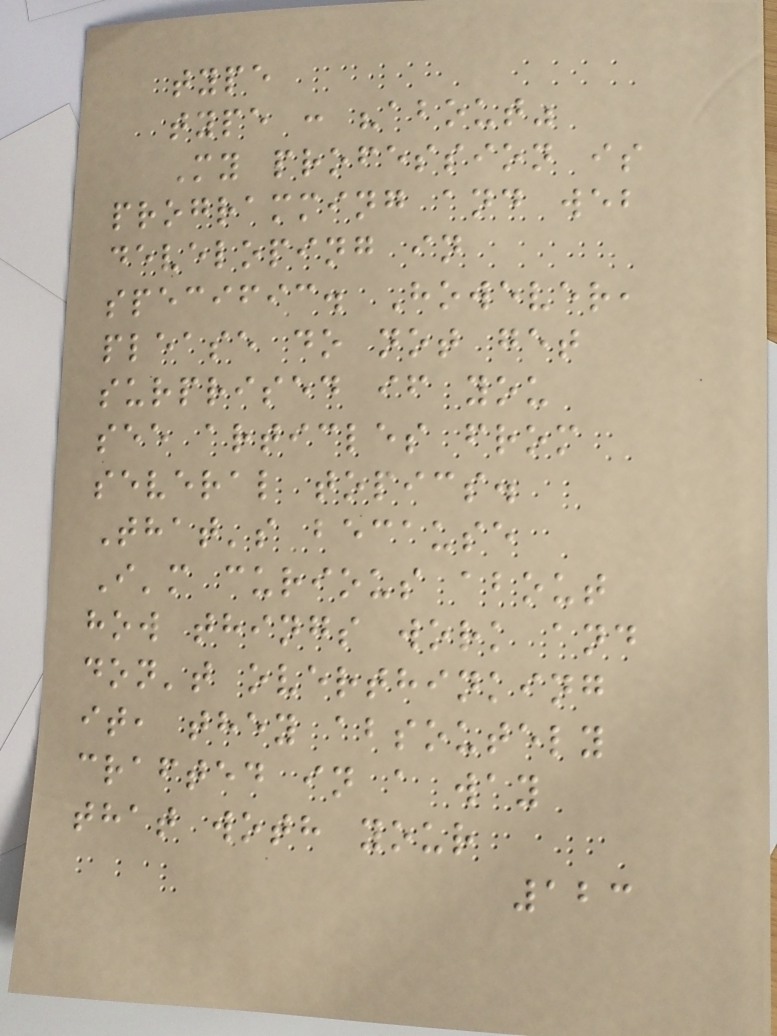type
type : "about"
My profession is
programming and web
developing in
specific. However,
please do not get
surprised if you
see articles from
several topics.
That's because
I'm curious about
how things work and
don't overthinking
it, they absoutely
crafted in a way
that woth your
123
